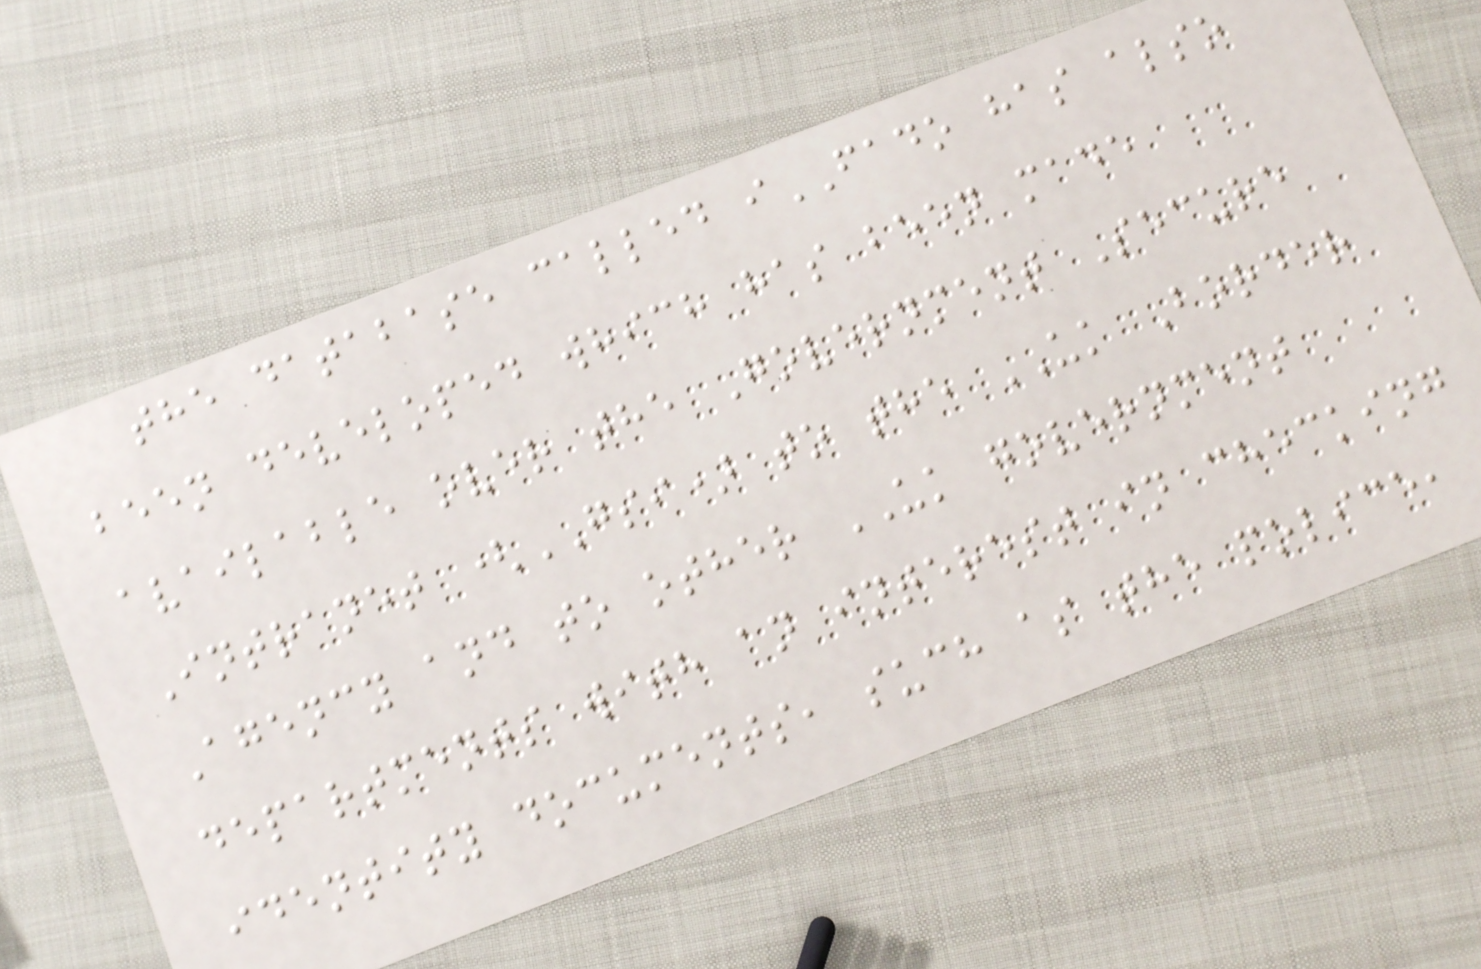the database called iFADO has also
been developed which has been made
available over the Government Secure
Intranet (GSI) to the UK Border
Agency and to other UK government
departments with an interest in checking
identity documents, such as the police,
